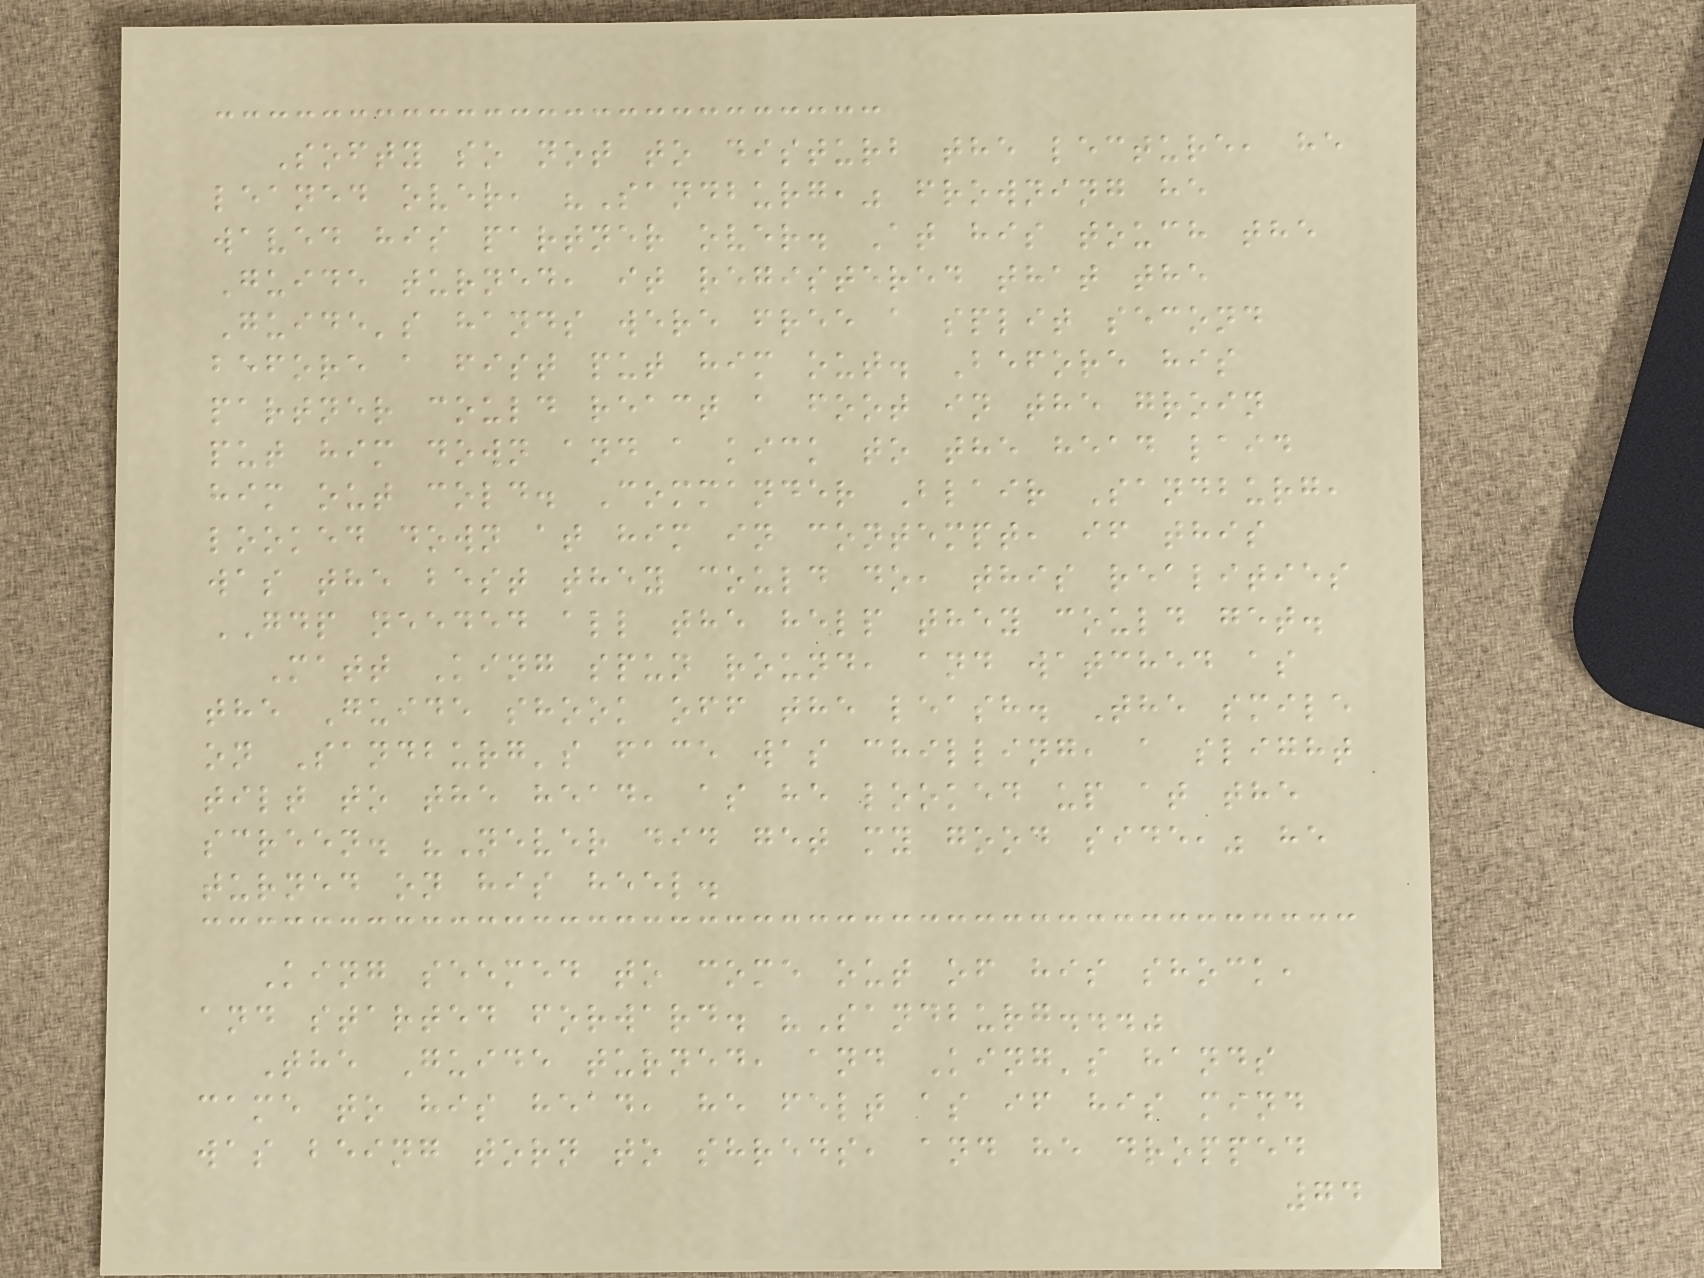Softy so not to disturb the lecture, he
leaned over, "Sandburg," frowning he
waved his partner over. At his touch the
Guide turned, it registered that the
Guide's hands were free a split second
before a fist put him out. Before his
partner could react a foot in the groin
put him down and a kick to the head laid
him out cold. Commander Blair Sandburg,
looked down at him in contempt, if this
was the best they could do, this realities
GDP needed all the help they could get.
Matt King spun round, and watched as
the Guide shook off the leash. The smile
on Sandburg's face was chilling, a slight
tilt to the head, as he looked up at the
screen. "Never did get my good side," he
turned on his heel.
King seemed to come out of his shock,
and started forward. "Sandburg..."
The Guide turned, and King's hands
came to his head, he felt as if his mind
was being torn to shreds, and he dropped
74
